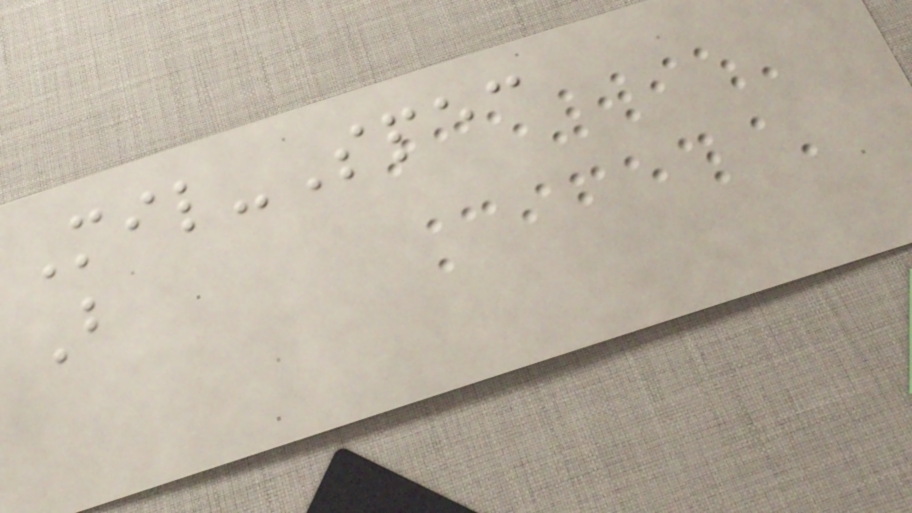Mil-Spec
B
